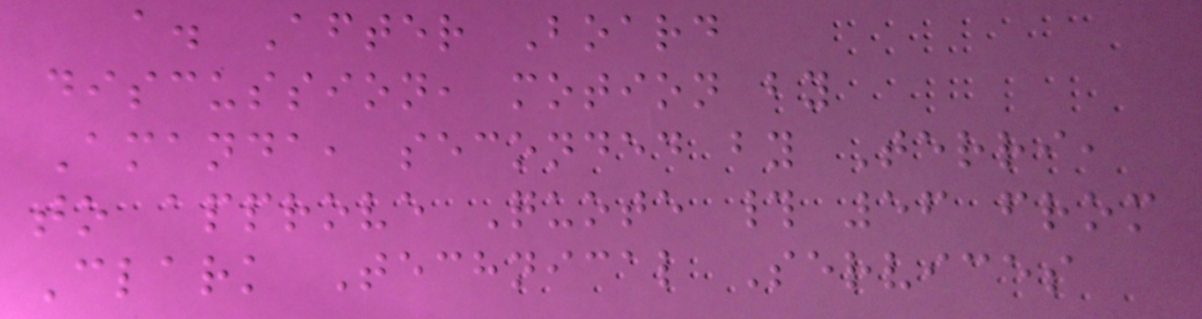a. After Board
discussion, motion by
Amanda, seconded by Terri,
to approve Quote # 56 from
Clark Technical Services
